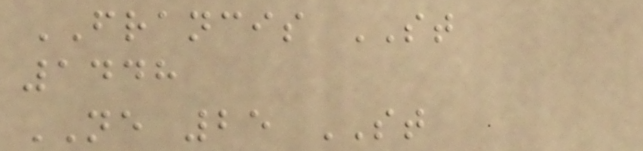FRANCIS ST
1448
NE 25 ST
